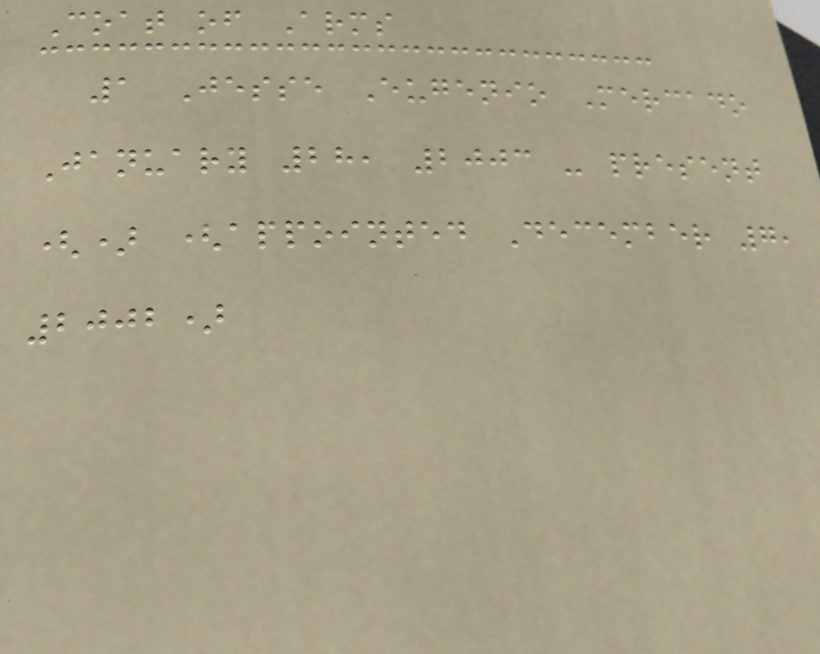Coat of Arms
1 Jesse Eugenio Mercado
January 28, 2003 - present
() (appointed December 7,
2002)
